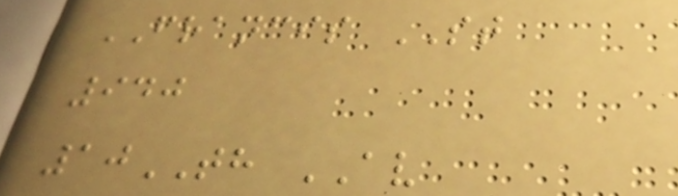FRANCIS ST
940
10TH AV
